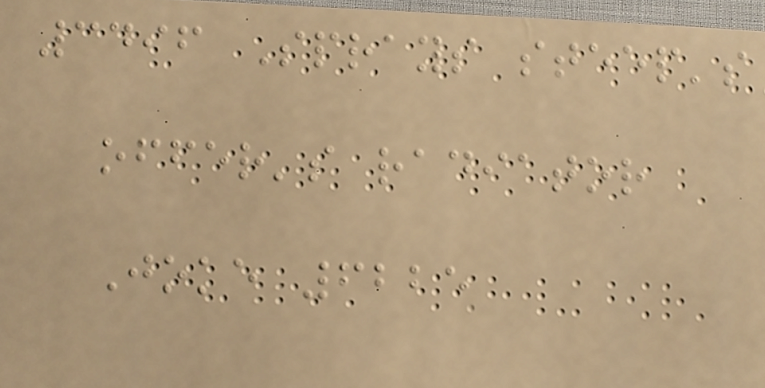3496 Sprays steep's
offer's radiator
Joke 6225
